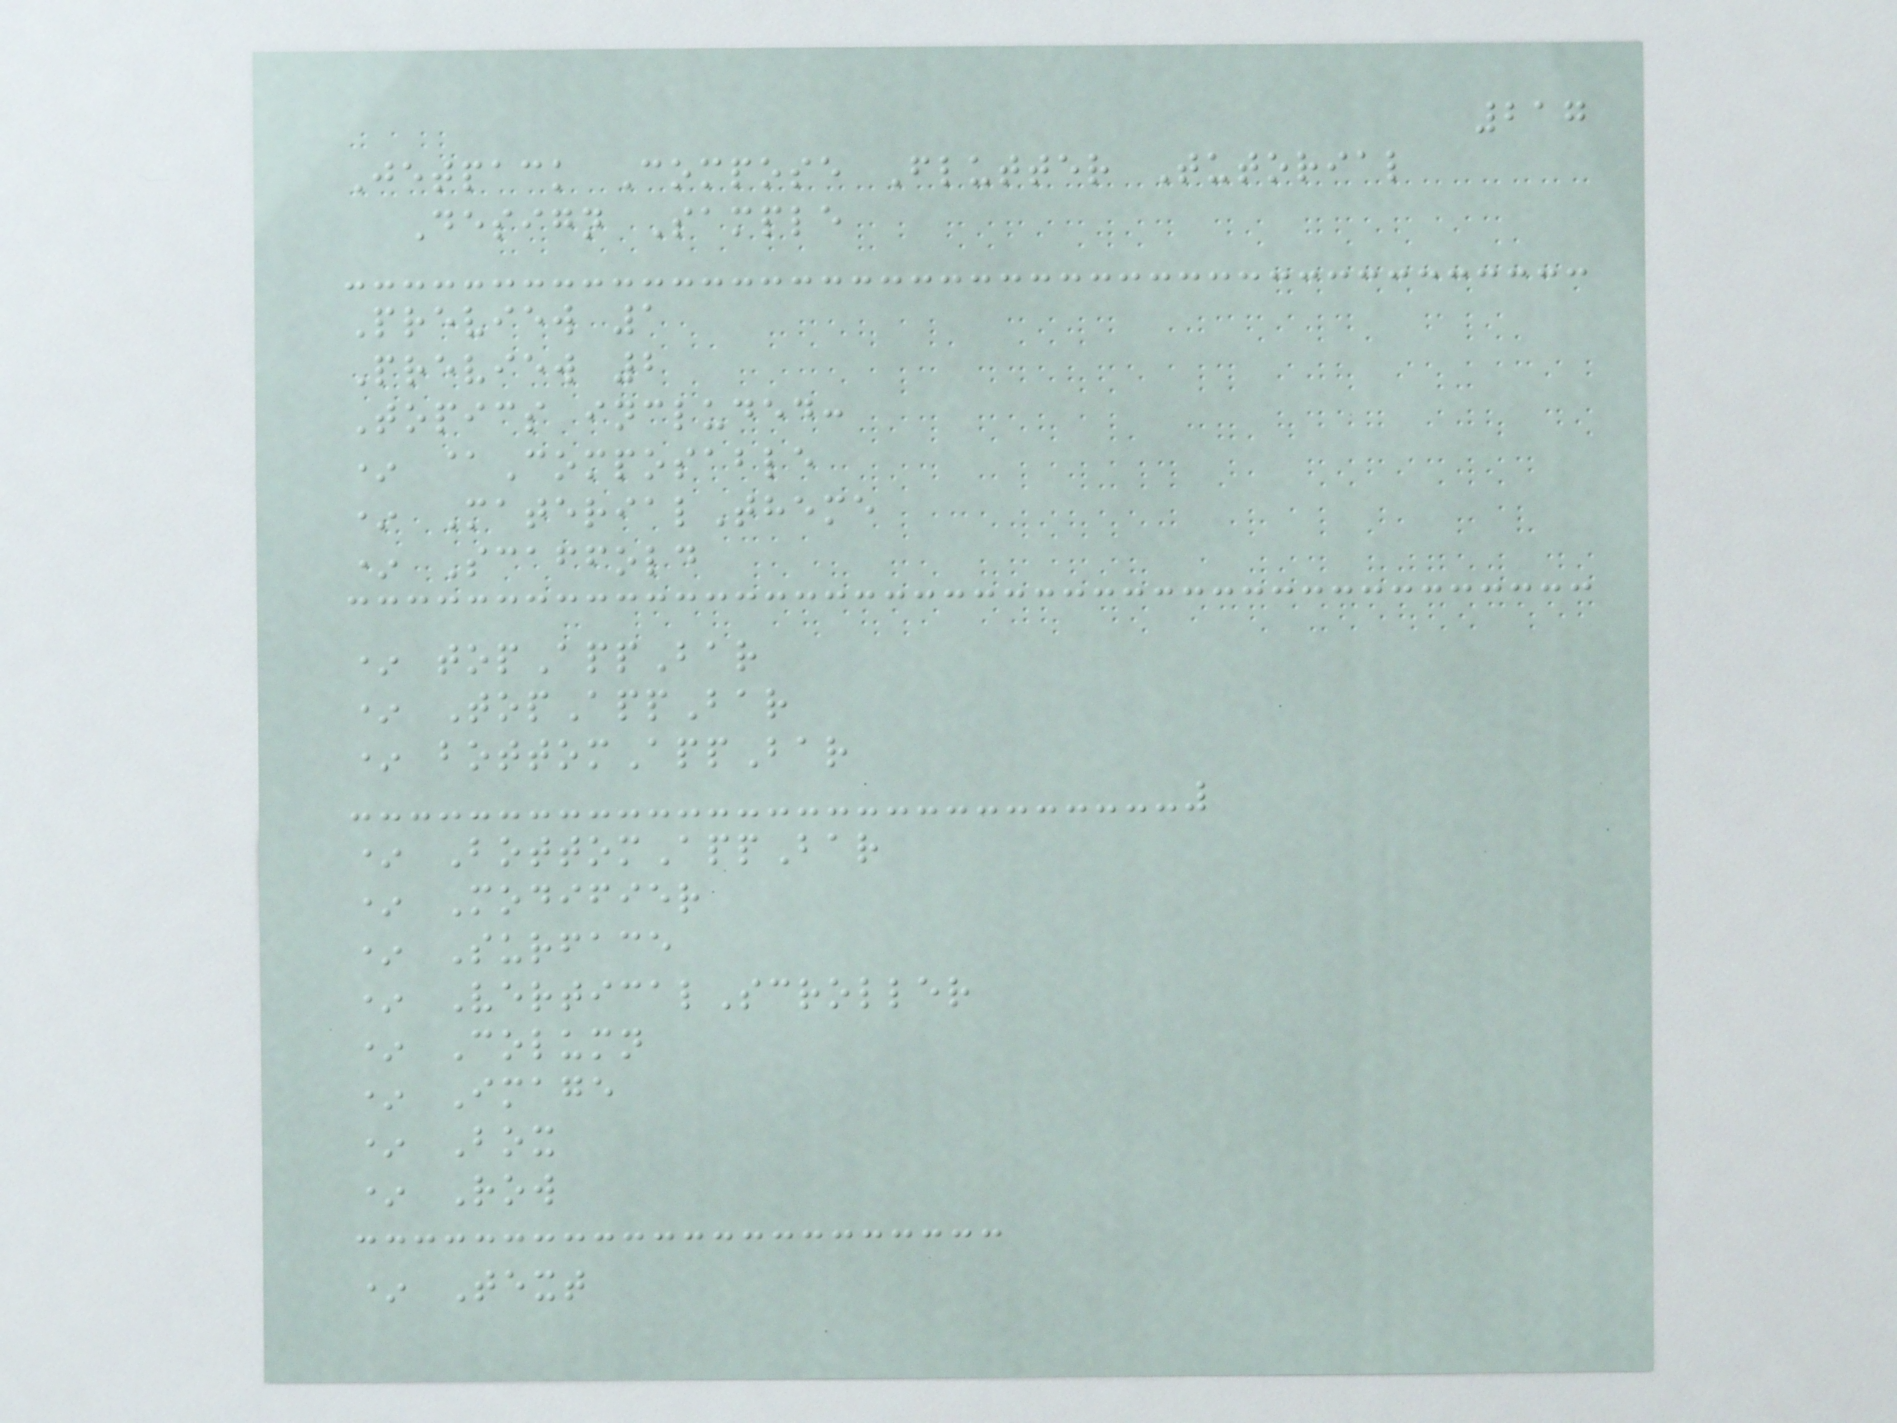217
Jetpack Compose Flutter Tutorial
Design Sample
Preview 1
Preview 2
Topics included:
* @Composable
* MaterialTheme
* Scaffold
* topAppBar
* TopAppBar
* bottomAppBar
* BottomAppBar
* Modifier
* Surface
* VerticalScroller
* Column
* Image
* Box
* Row
* Text
